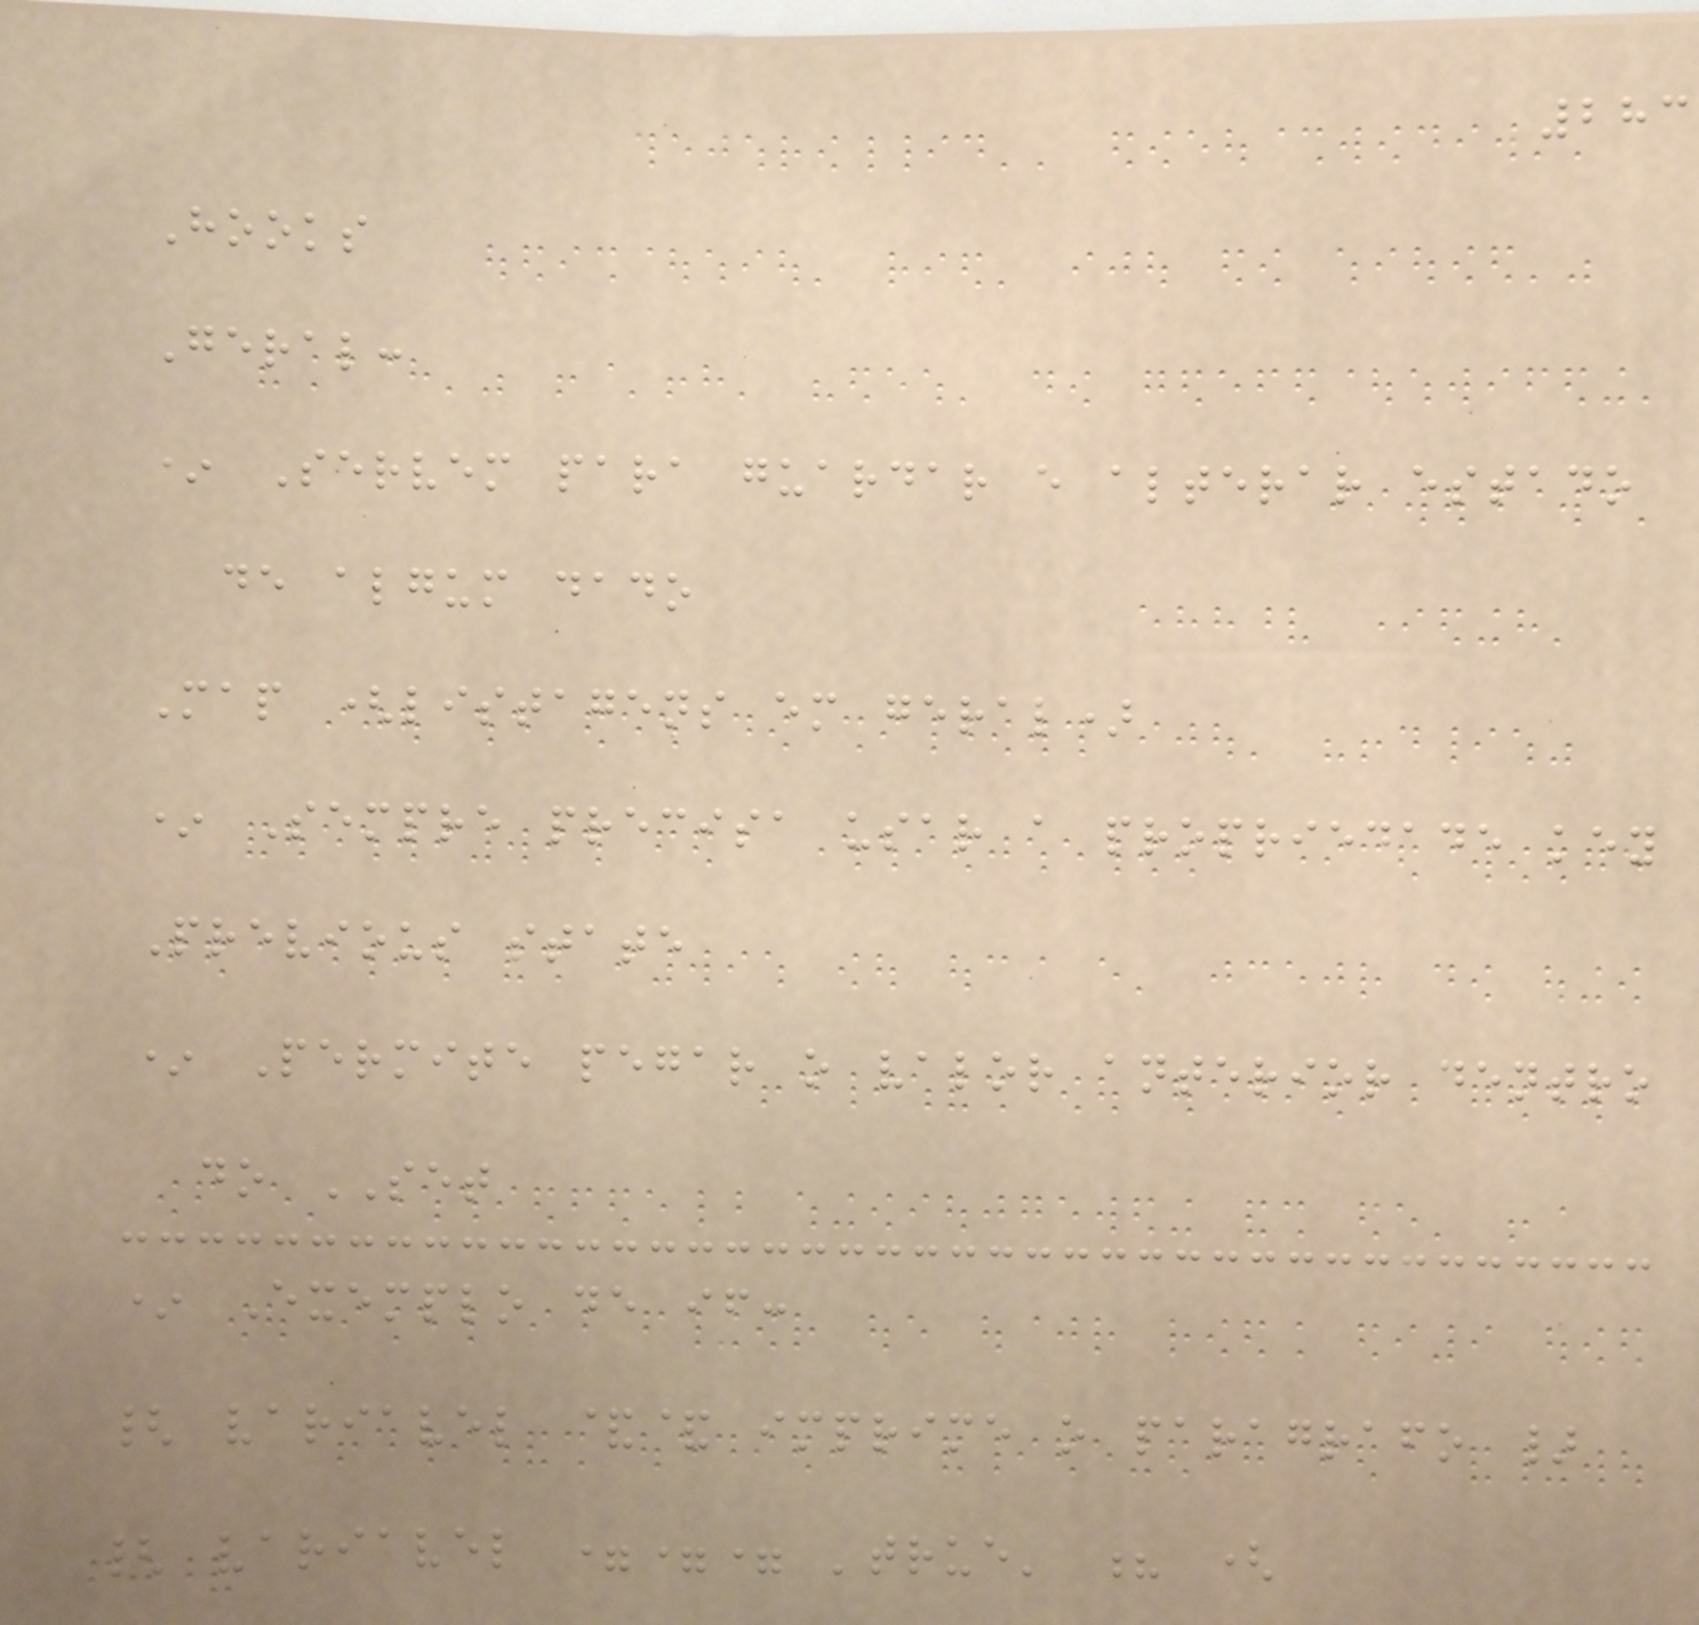283
Hooks
Geral:
* Servem para guardar e alterar estado
de algum dado
Map (listagens em geral)
* Sempre precisa usar a propriedade key
Previous state
* Permite pegar o valor anterior dentro
do SET
* Exemplo de if:
{ variavel && imprime o paragrafo }
{ variavel === 'true' ? (
